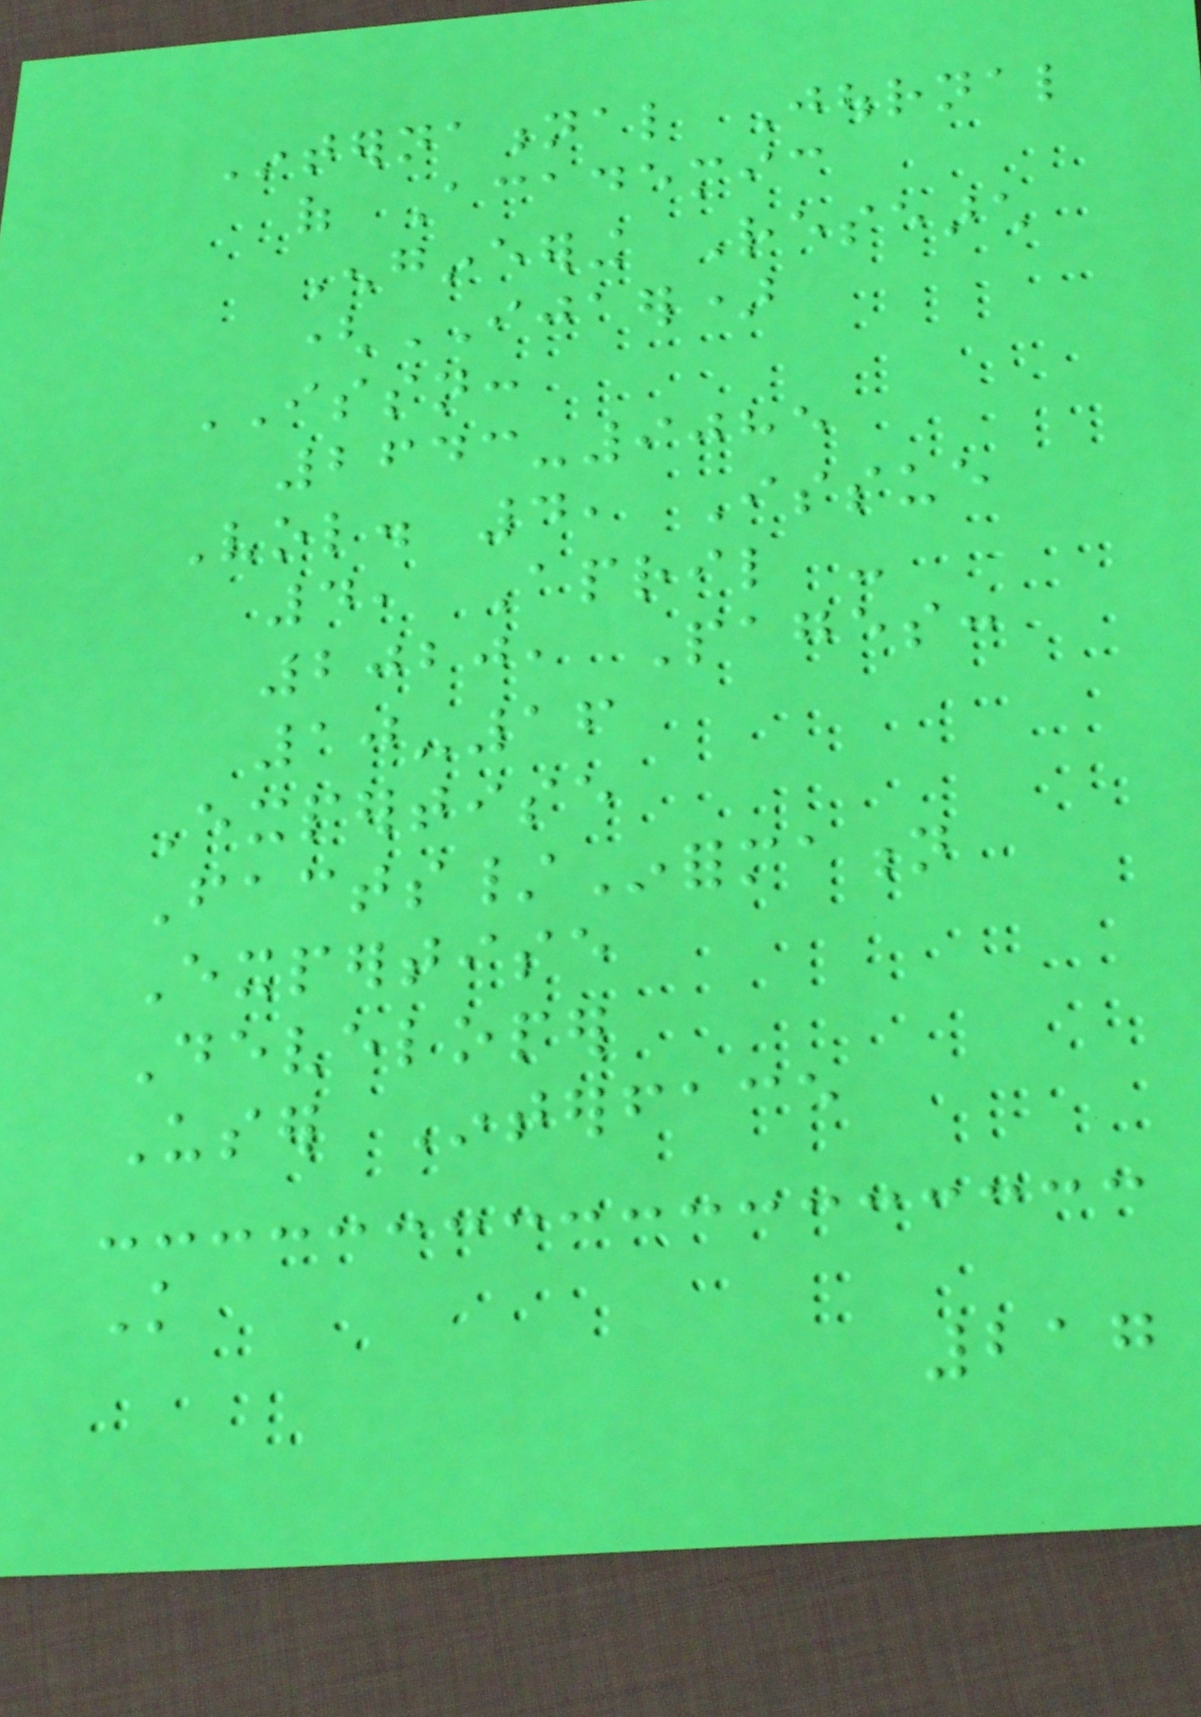International Journal
of Academic
Engineering Research
(IJAER)
ISSN:
2643-9085
Vol. 4, Issue
4, April -
2020, Pages:
10-16
Expertise
Facts/Information
Expertise
Developer
User Interface
Knowledge
217
